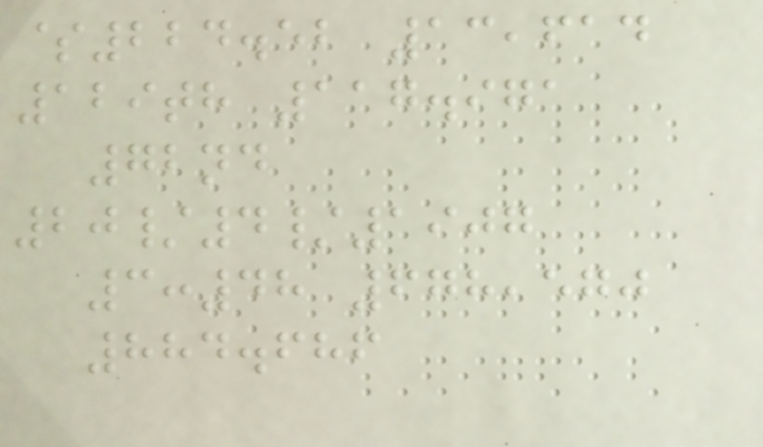$224.52 13,614
129th 117.971
72nd
20/4/1907
3:48 678,570
884.686
